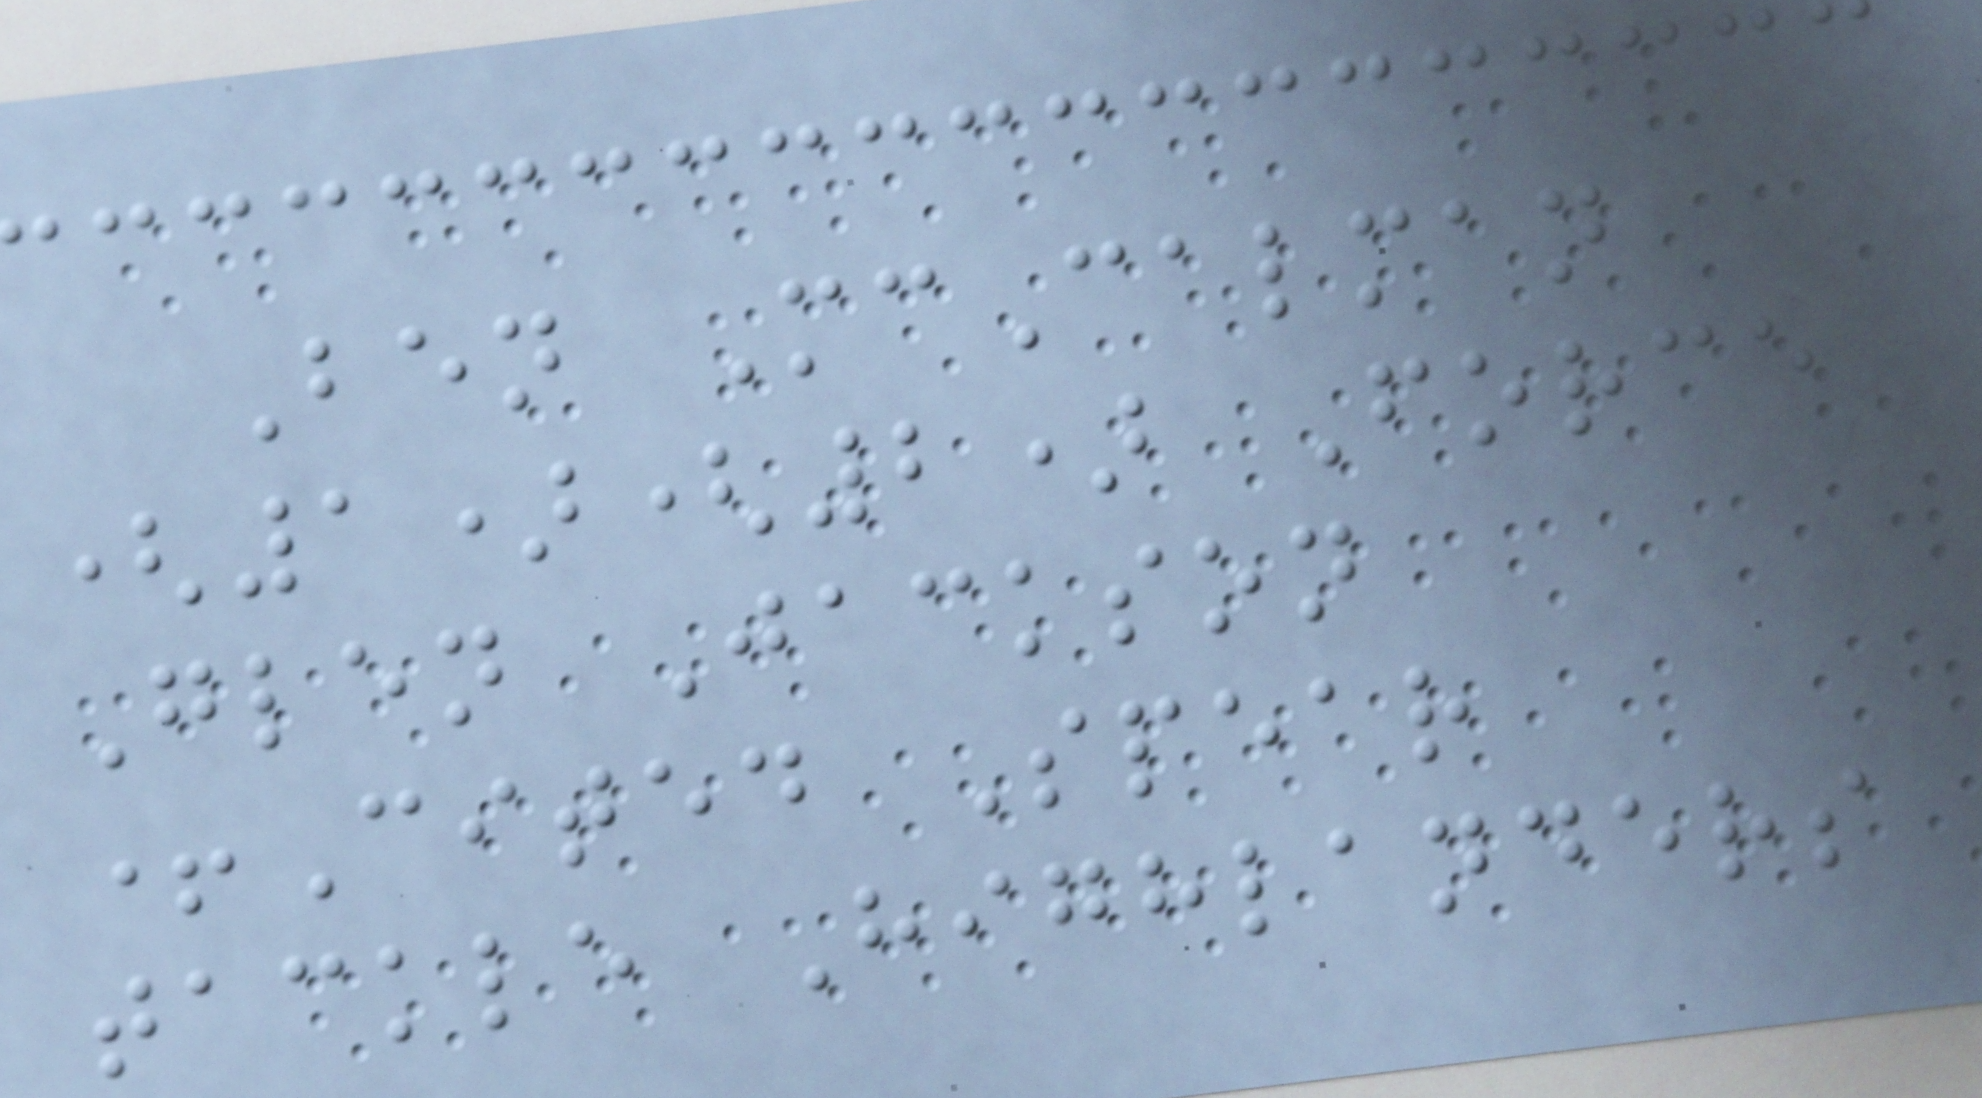Ben McCalman
(1)(2) Force
Glen Jackson
+Cited Spear
tackle Highlanders
